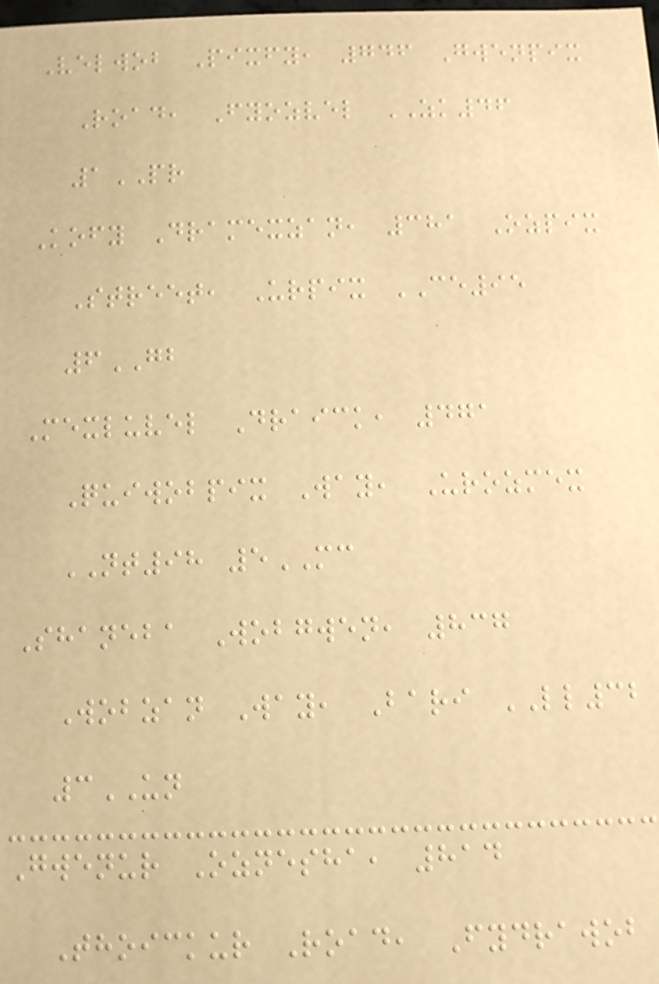Velwob Pixfy, 746 Gwenpix
Road, Fyozvel ZK46
1PR
Kofy Dramexzan, 381 Ozpix
Street, Urpix CE95
6GB
Mexluvel Draick, 471
Quiwobpix Way, Urozmex
NT98 5MC
Shaneba Wobgwen, 837
Wobzan Way, Bari LL32
3UN
Gwenur Oznesha, 814
Thoickur Road, Fydrawob
